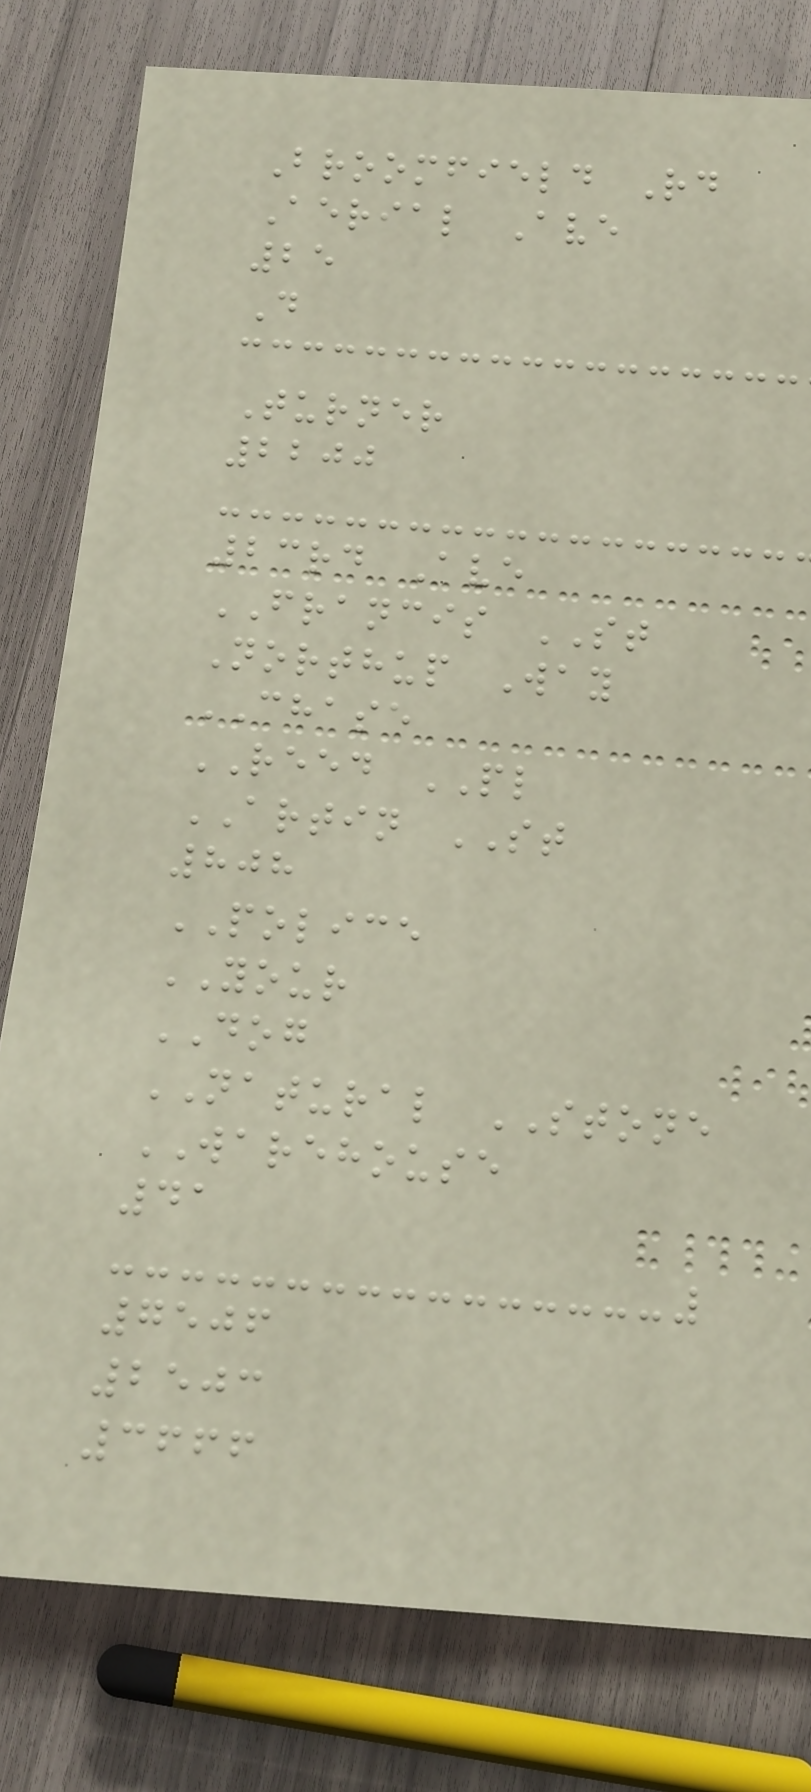Broomfield Rd
Aerial Ave
25
D
Turner
2200
23rd Ave
FRANCIS ST
Northup Way
CHASE
REED PL
ARTIN ST
808
POLICE
YOUR
DOG
NATURAL STONE
WAREHOUSE
41
7506
2503
3666
